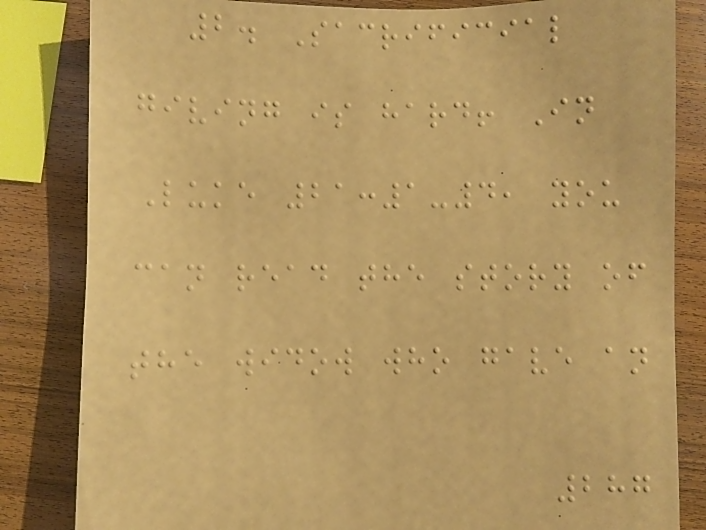2. Sacrificial
giving is hard! In
Luke 21:1-4, you
can read the story of
the widow who gave an
287
